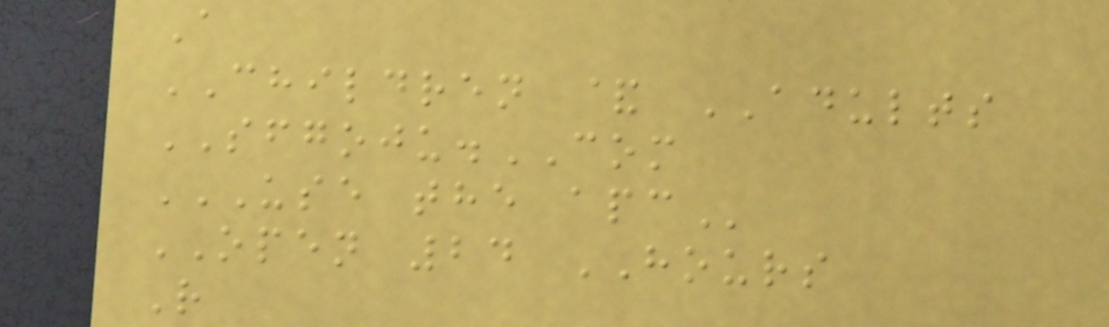A
CHILDREN & ADULTS
SFGOJU.COM
USE THE APC
OPEN 24 HOURS
R
